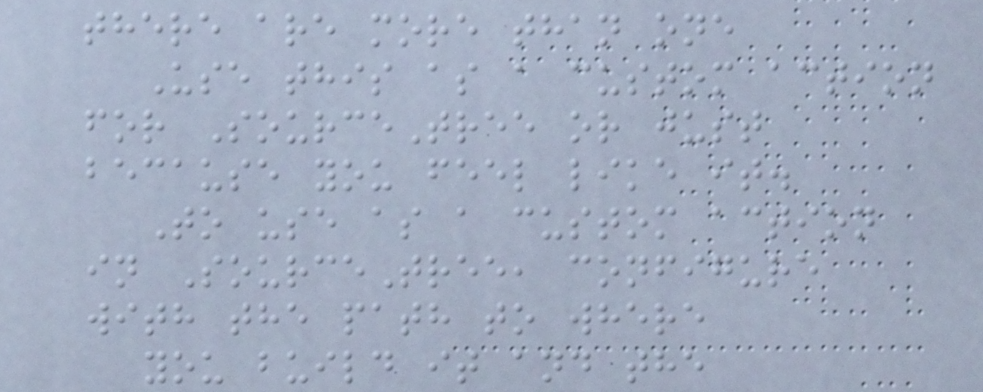there are more than one
Use this as a custom action
for SourceTree or just
because you feel like it.
To use as a custom action
in SourceTree, configure
with the path to where
you build it and the
